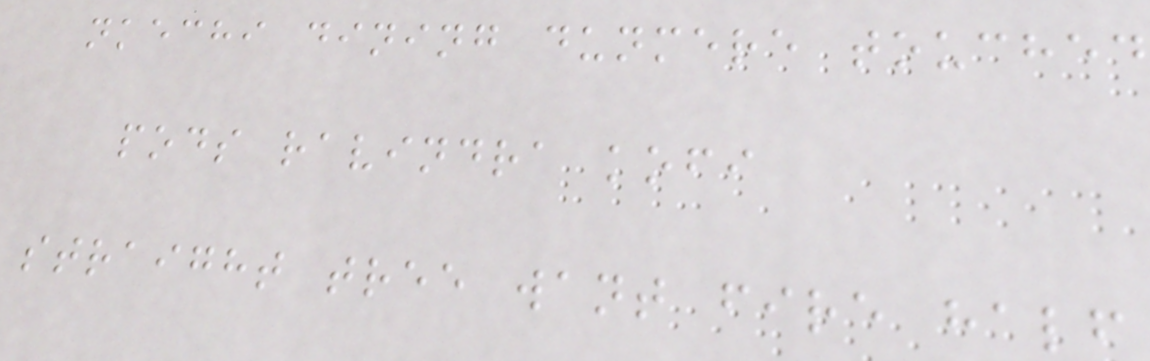nkechi dining dunmere touched
pods ravindra kofi
straight tree want fire half
